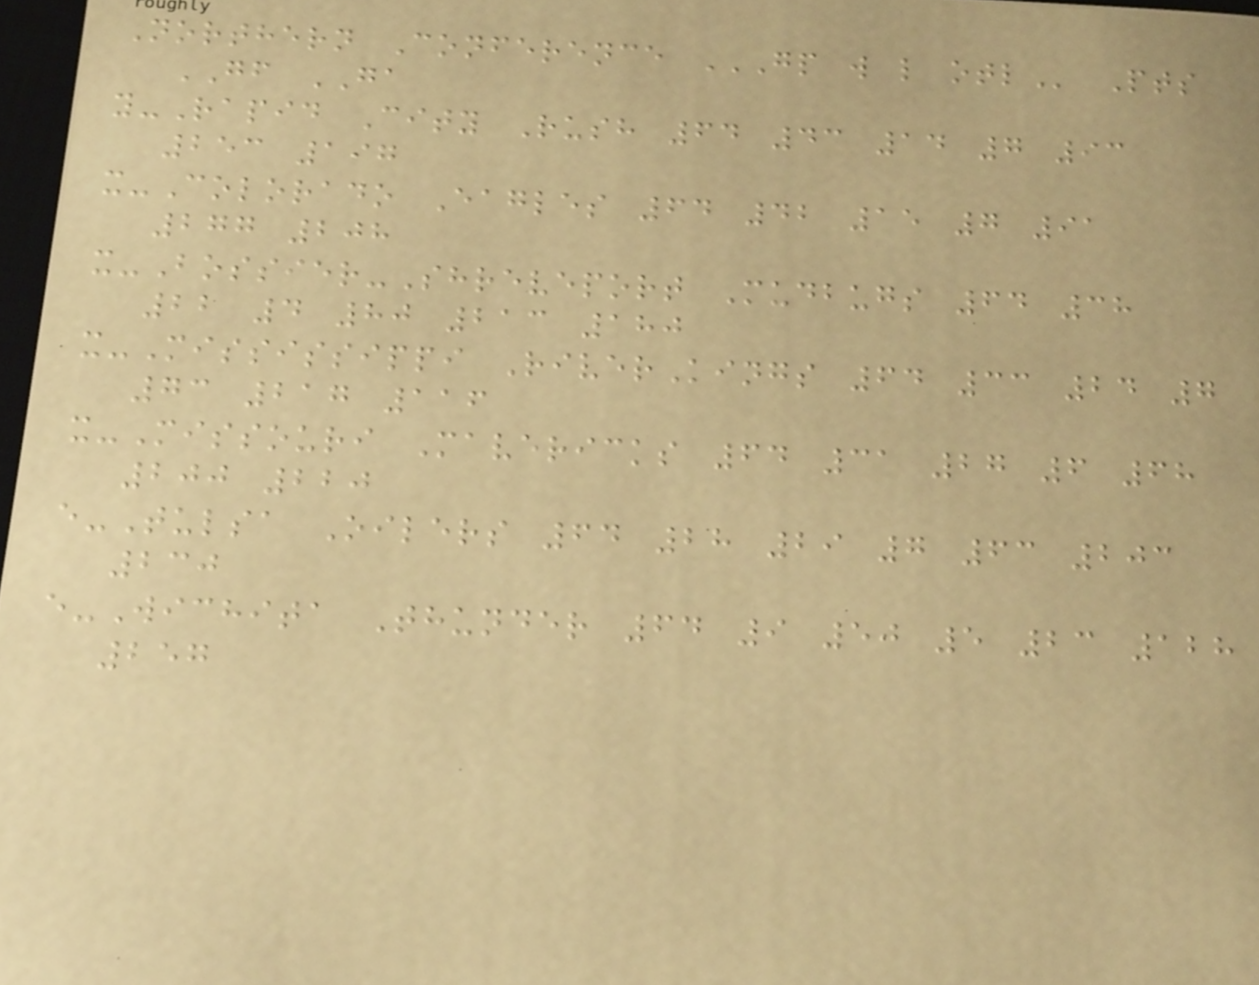Northern Conference GP W L OTL Pts
GF GA
y-Rapid City Rush 64 43 14 7 93
253 197
x-Colorado Eagles 64 42 15 7 91
277 208
x-Bossier-Shreveport Mudbugs 64 38
22 4 80 213 180
x-Mississippi RiverKings 64 33 24 7
73 217 116
x-Missouri Mavericks 64 31 27 6 68
200 220
e-Tulsa Oilers 64 28 29 7 63 203
230
e-Wichita Thunder 64 9 50 5 23 128
257
